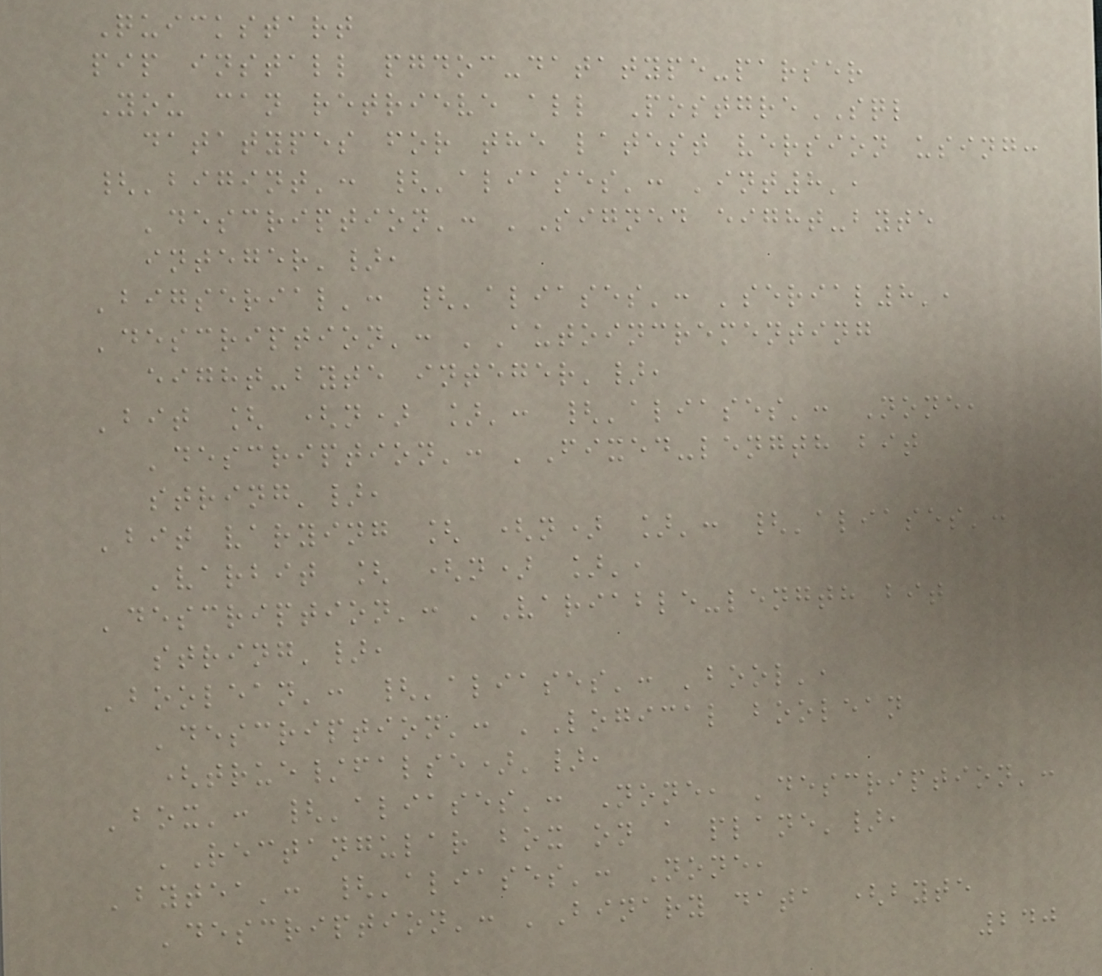Quickstart
pip install pgdoc-datatype-parser
You can retrieve all PostgreSQL
datatypes for the latest version using:
{'bigint': {'aliases': 'int8',
'description': 'Signed eight-byte
integer'},
'bigserial': {'aliases': 'serial8',
'description': 'Autoincrementing
eight-byte integer'},
'bit [ (n) ]': {'aliases': None,
'description': 'Fixed-length bit
string'},
'bit varying [ (n) ]': {'aliases':
'varbit [ (n) ]',
'description': 'Variable-length bit
string'},
'boolean': {'aliases': 'bool',
'description': 'Logical boolean
(true/false)'},
'box': {'aliases': None, 'description':
'Rectangular box on a plane'},
'bytea': {'aliases': None,
'description': 'Binary data (byte
240
